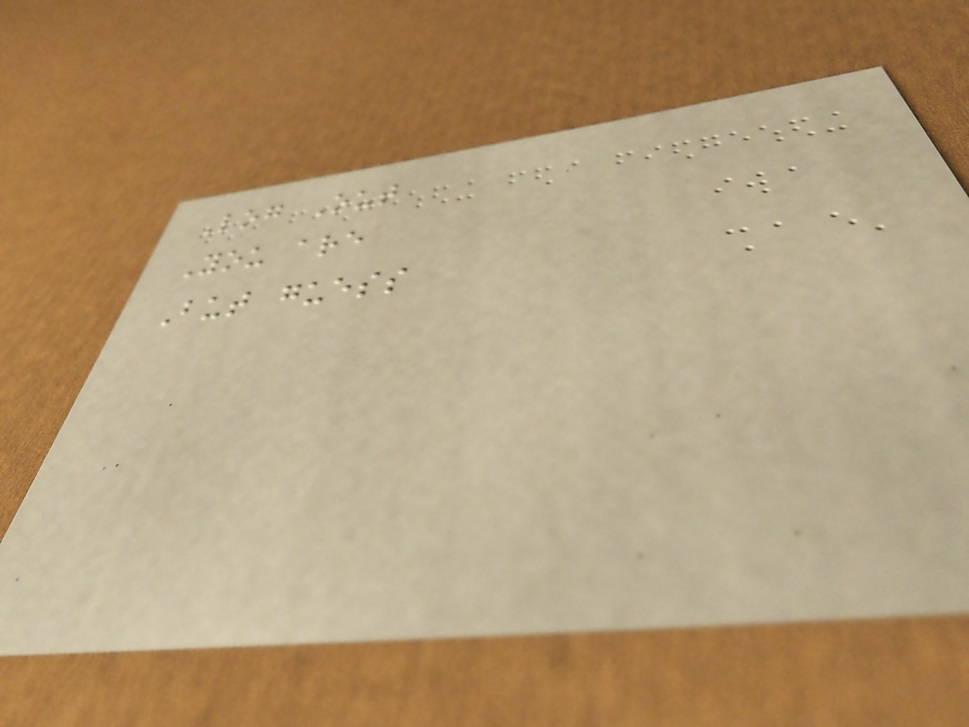Log Out
You are
But guess
